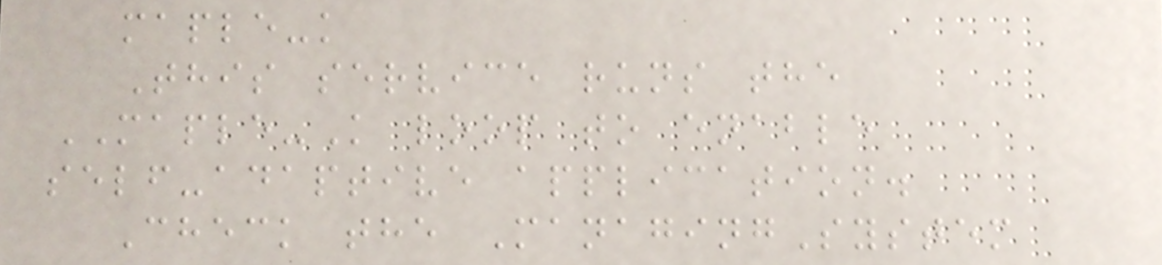maple-k
This service runs the
MAPLE-K loop to enable
self-adaptive application.
Check the ManagingSystem
